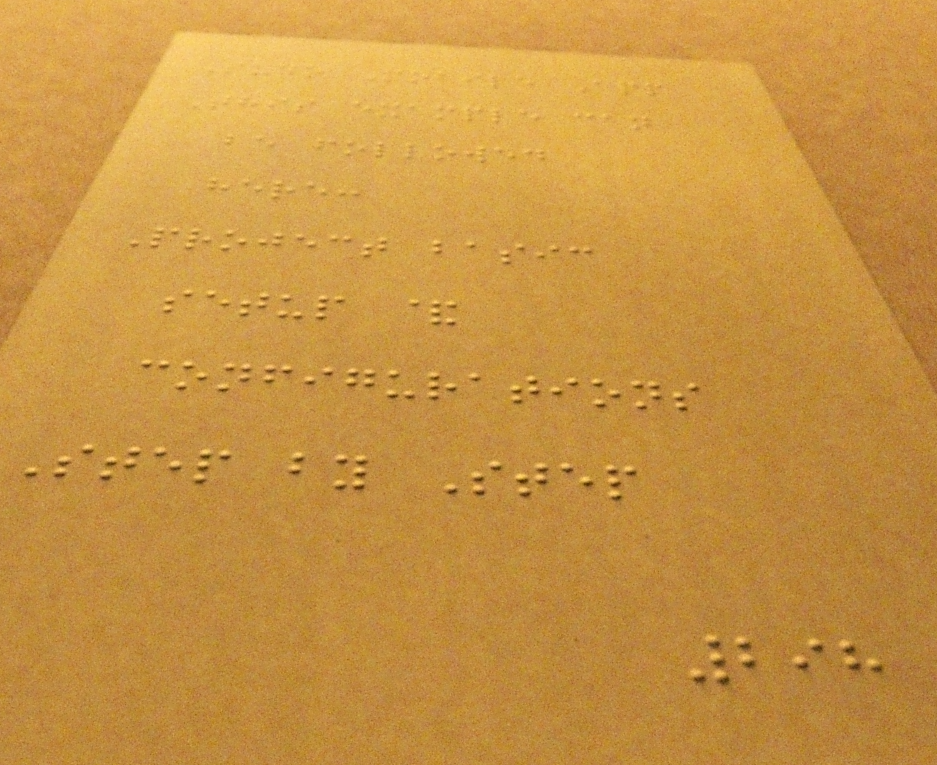Sudo Mobile App
This example can
be followed
here:
Project basic
setup &
configurations
Step by Step
298
